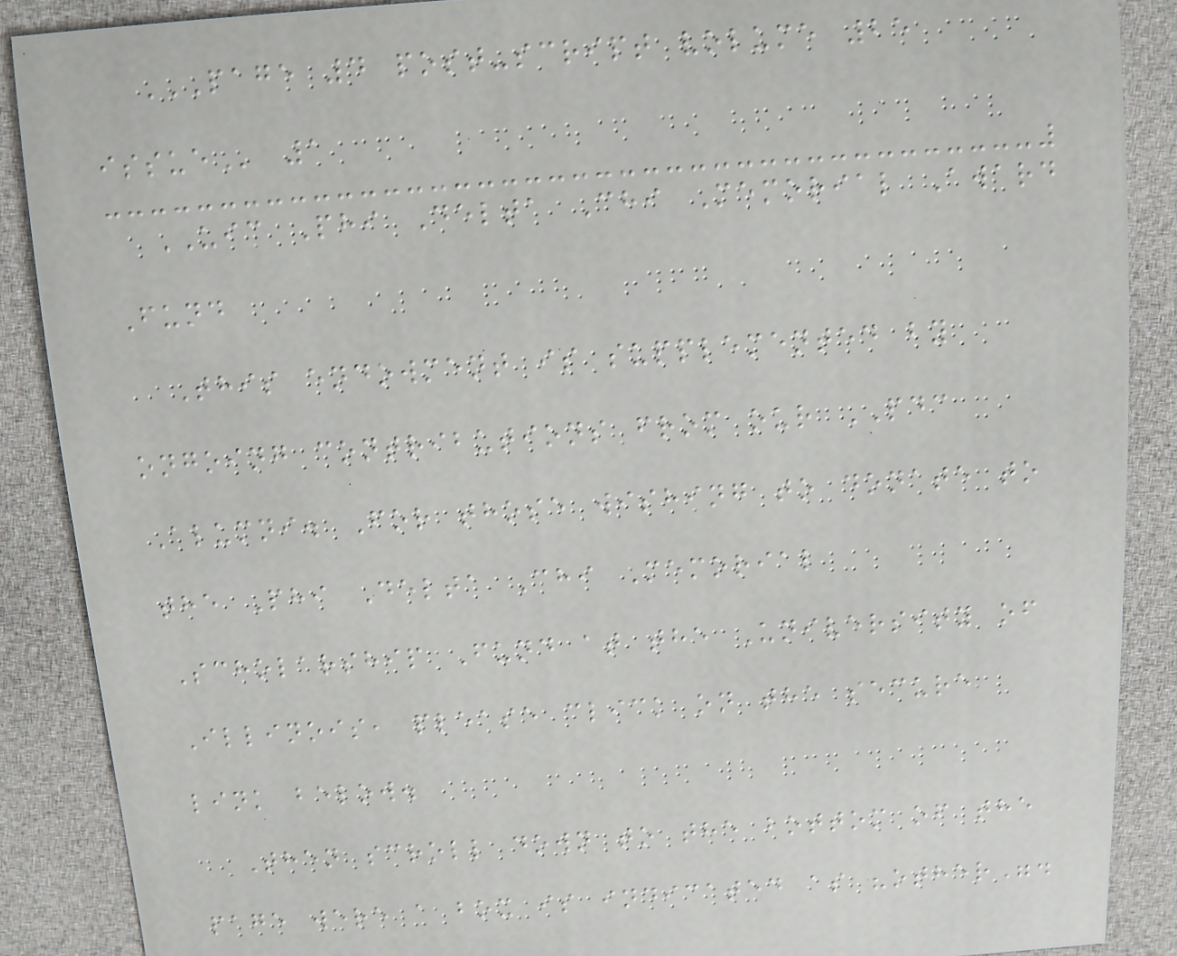PAGE 4 POST-SCRIPT VOLUME 25
ISSUE 1
UIC Phi Delta Chi Memorial Award
Fund
This endowment is supplemented by
ongoing contributions from our PDC
Alumni. For those wishing to donate to
the Phi Delta Chi Memorial
Scholarship Fund at the University of
Illinois, please click on the secure
link below.
Then scroll down to the bottom of the
page were a box is indicated as "other".
